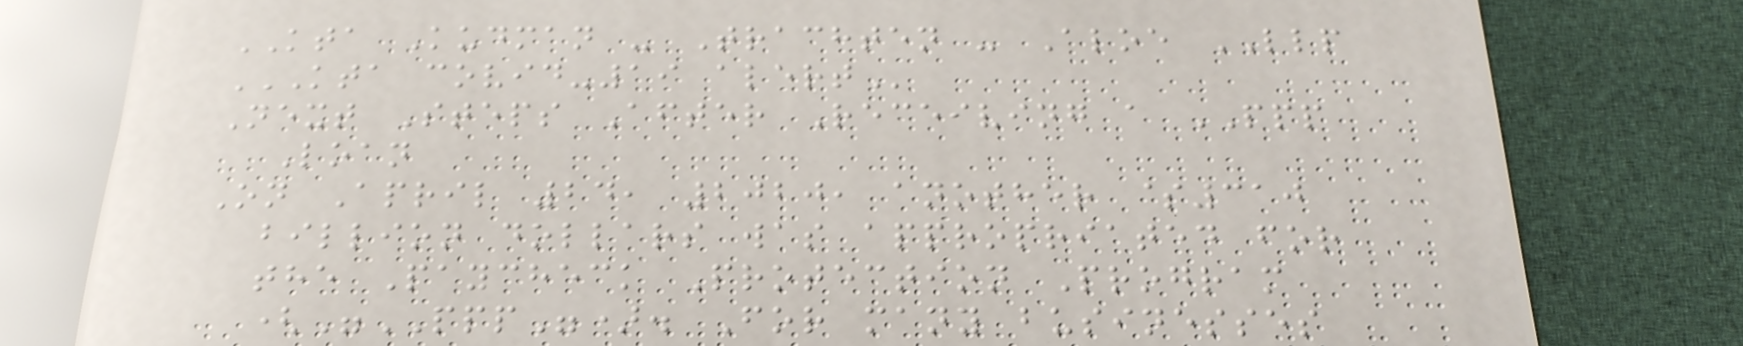KTA Kudman - Trachten - Aloe LLP
KTA COVID-19 ALERT
Next Steps After Receiving a PPP
Loan
On April 24, 2020, another $310
billion dollars was appropriated for
the Paycheck Protection Program
("PPP"). For many businesses
